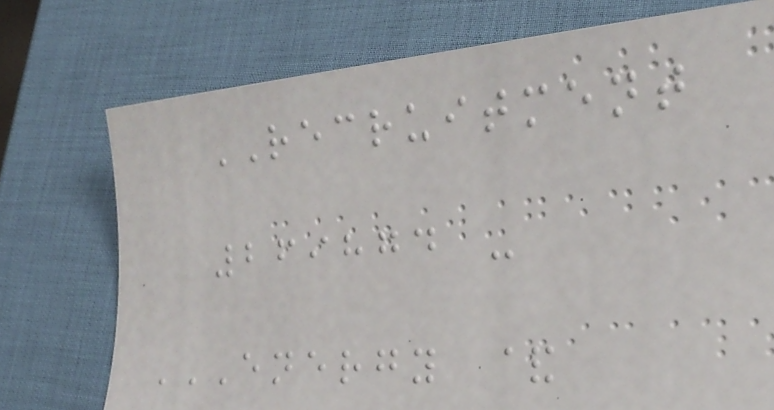RECRUITMENT
269874 -
ENERGY &
